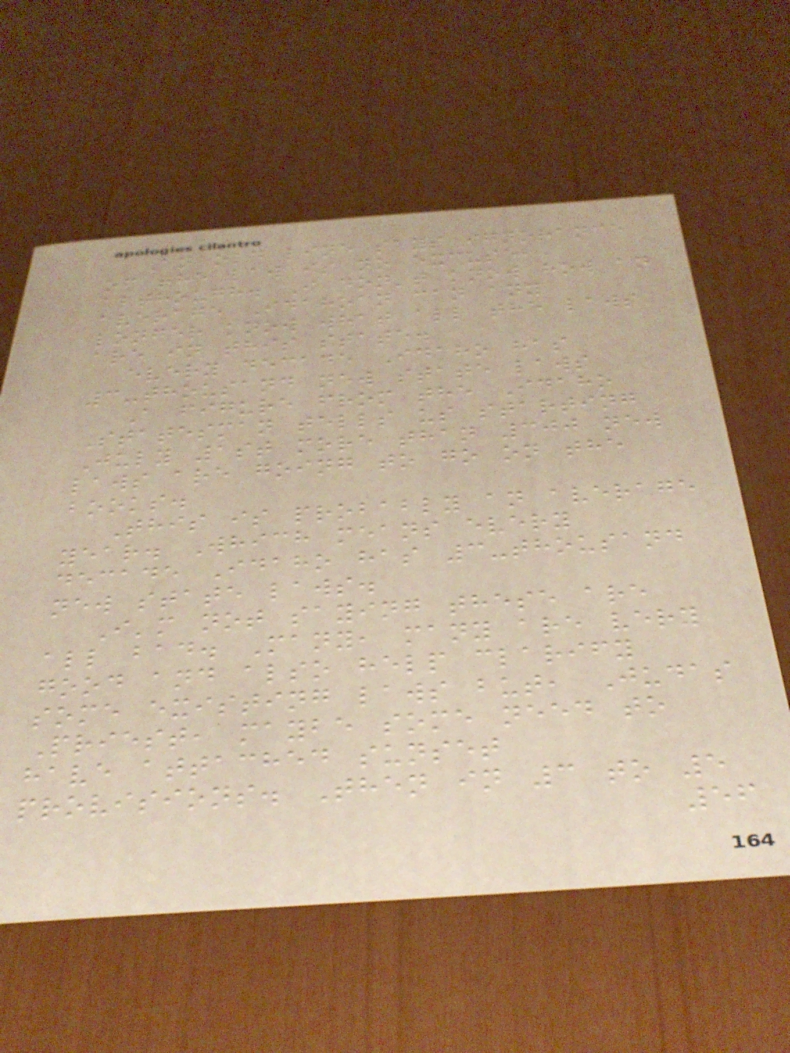An old line says ignorance
of the law is no excuse,
although. I don't know how an
average Idahoan can any
longer know what all the laws
are in this state.
every decade Idaho has
3-thousand new state laws
A figure from the Idaho
Statesman tells us starting
July 1st more than 300 new
laws are going to go on the
books.
This is probably an average
year. Which means every
decade Idaho has 3-thousand
new state laws.
I'm not saying these are
all bad. Many, many are very
good and also help clarify
some existing laws but, Judas
Priest, maybe some need to
have attached sunset
provisions. Then in 3 to 5
56
